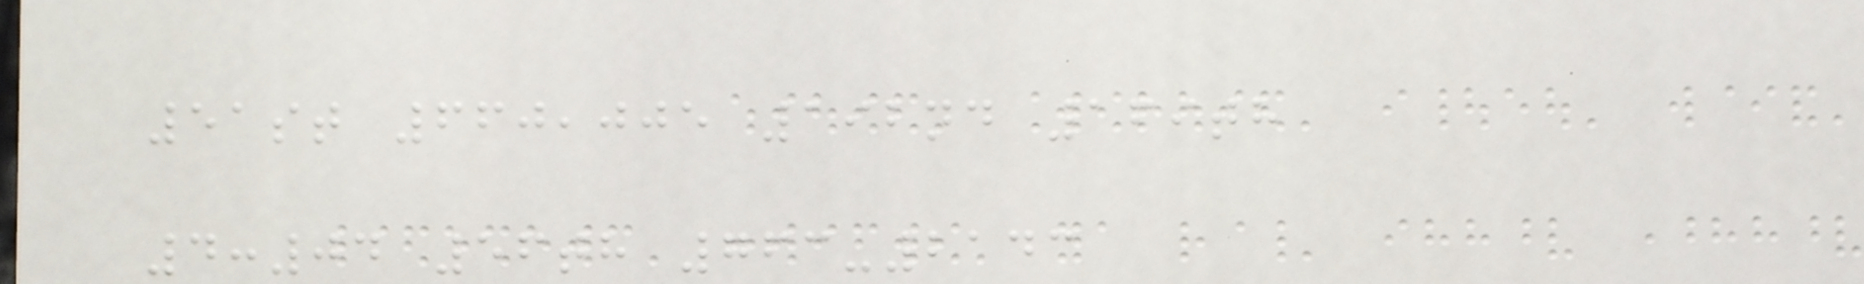51st 660,005 192nd 169th
4:04 56th 763-2143
